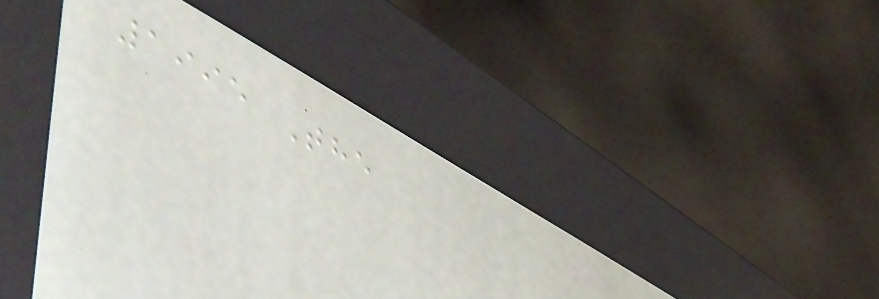1995 The
